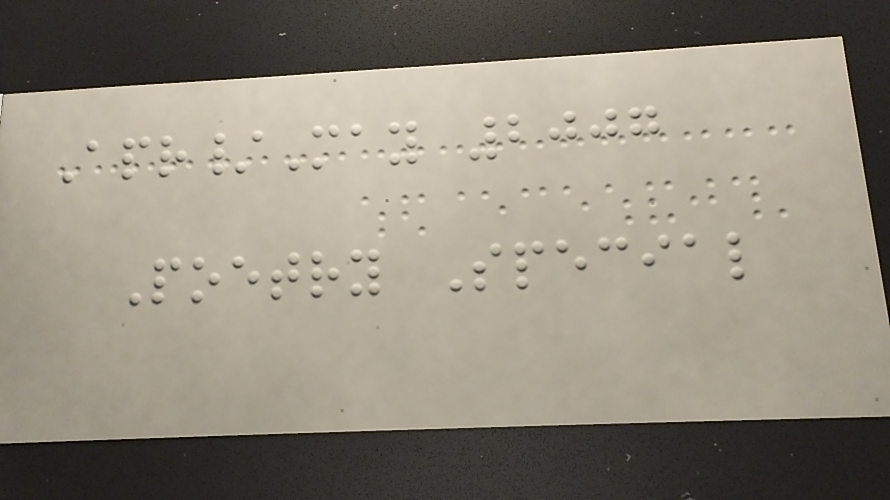Apr/May 2007
Poetry Special
